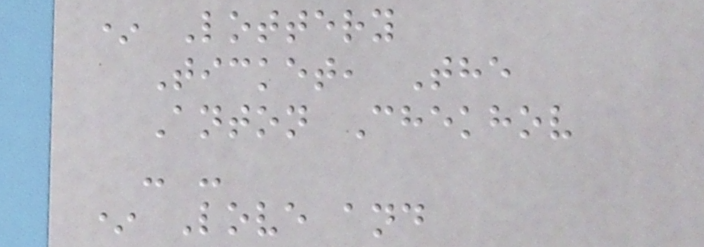* Lottery
Ticket, The
Anton Chekhov
- -
* Love and
